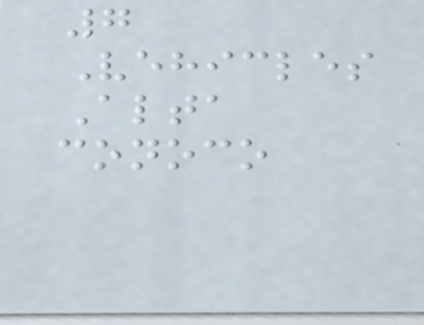7
Vehicles
Alta
conoco
